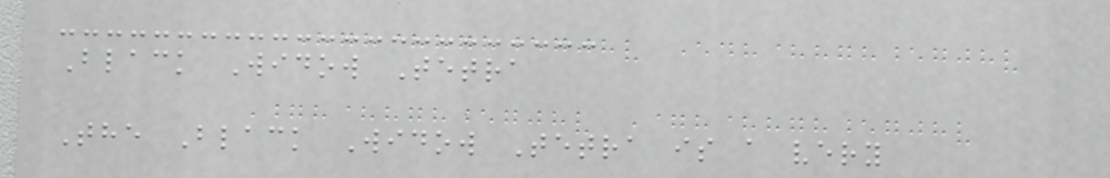Black Widow Tetra
The Black Widow Tetra is a very
